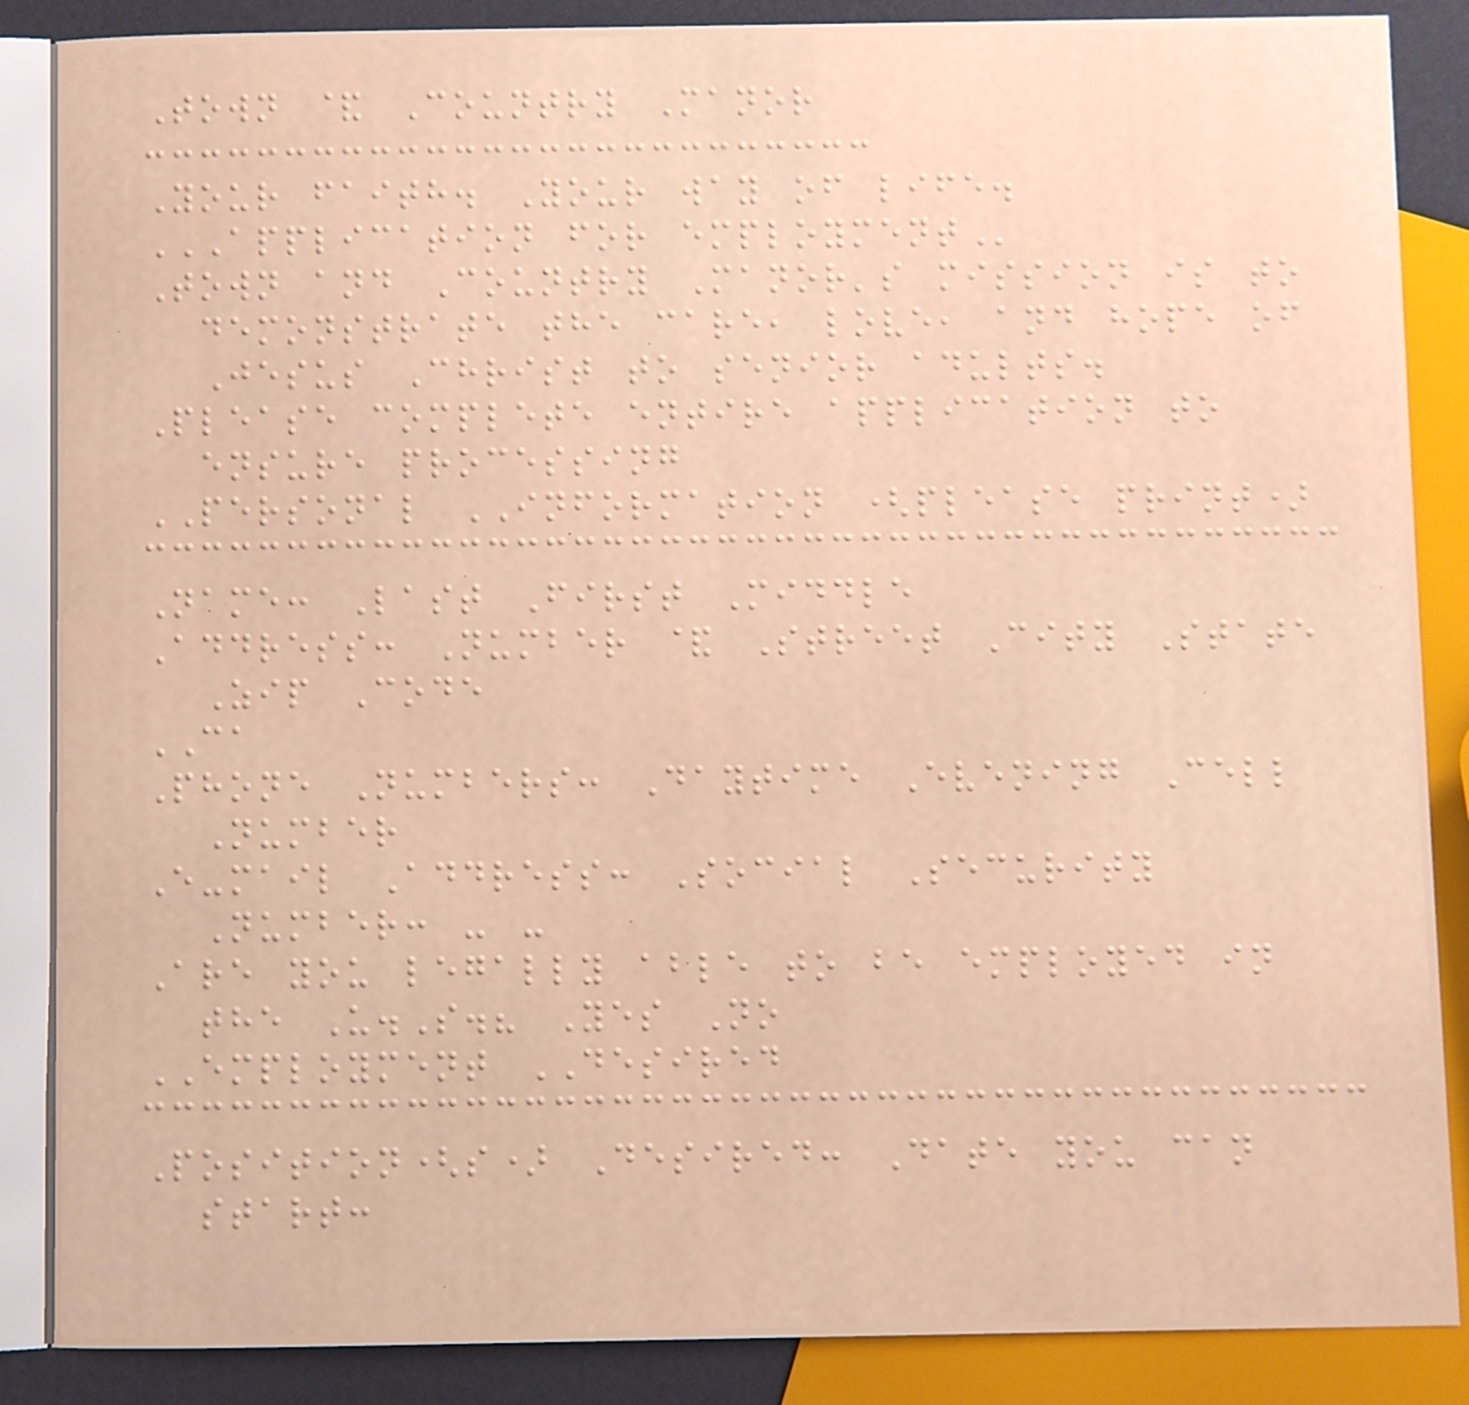Town & Country Manor
Your faith. Your way of life.
APPLICATION FOR EMPLOYMENT
Town and Country Manor's mission is to
demonstrate the care, love, and hope of
Jesus Christ to senior adults.
Please complete entire application to
ensure processing
PERSONAL INFORMATION (please print)
Name: Last First Middle
Address: Number & Street City State
Zip Code
CA
Phone Numbers: Daytime Evening Cell
Number
E-mail Address: Social Security
Number: - -
Are you legally able to be employed in
the U.S.? Yes No
EMPLOYMENT DESIRED
Position(s) Desired: Date you can
start:
